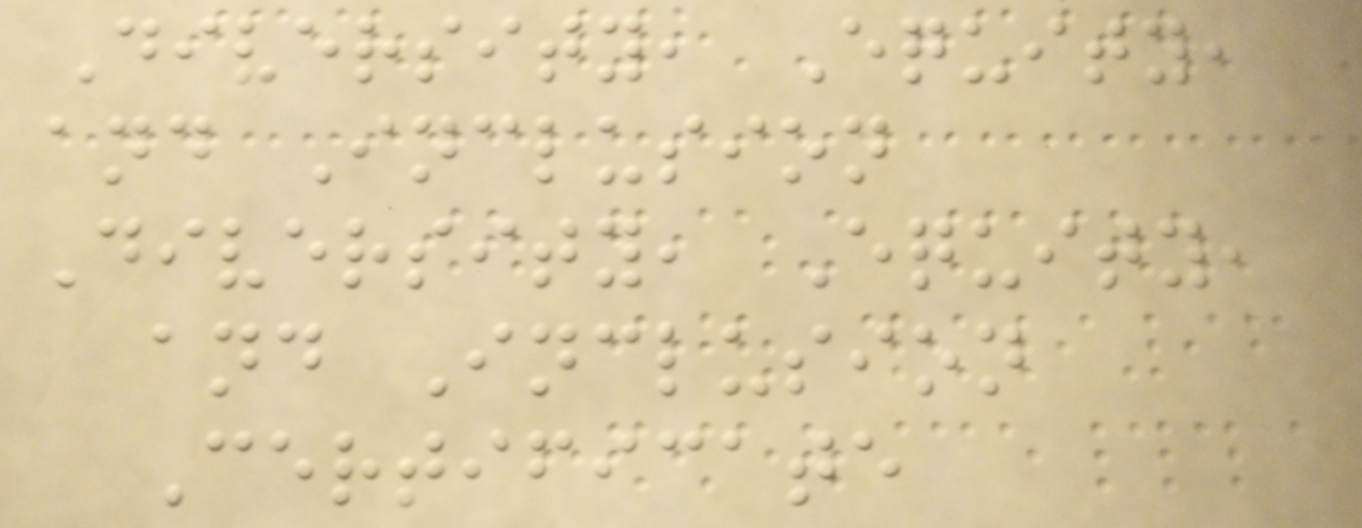Diversity, Equity,
and Inclusion
Diversity, Equity,
and Inclusion
Certificate
